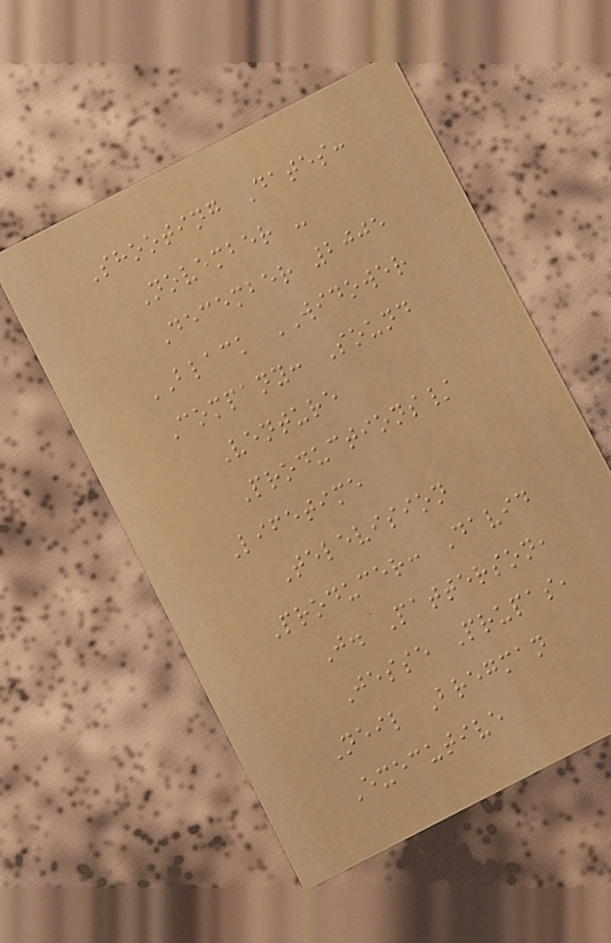Shooting Dates:
November -
December 2005
BLACK WIDOWER
Company: Sound
Venture
Productions/
Lifetime
Television
Producer: David
J. Patterson,
Jesse Prupas,
Neil Bregman
Executive
